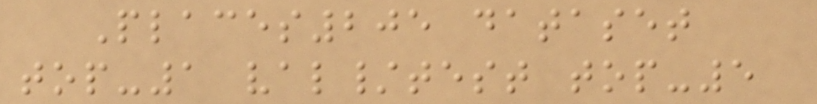Places205 dataset
top-1 val/test top-5
